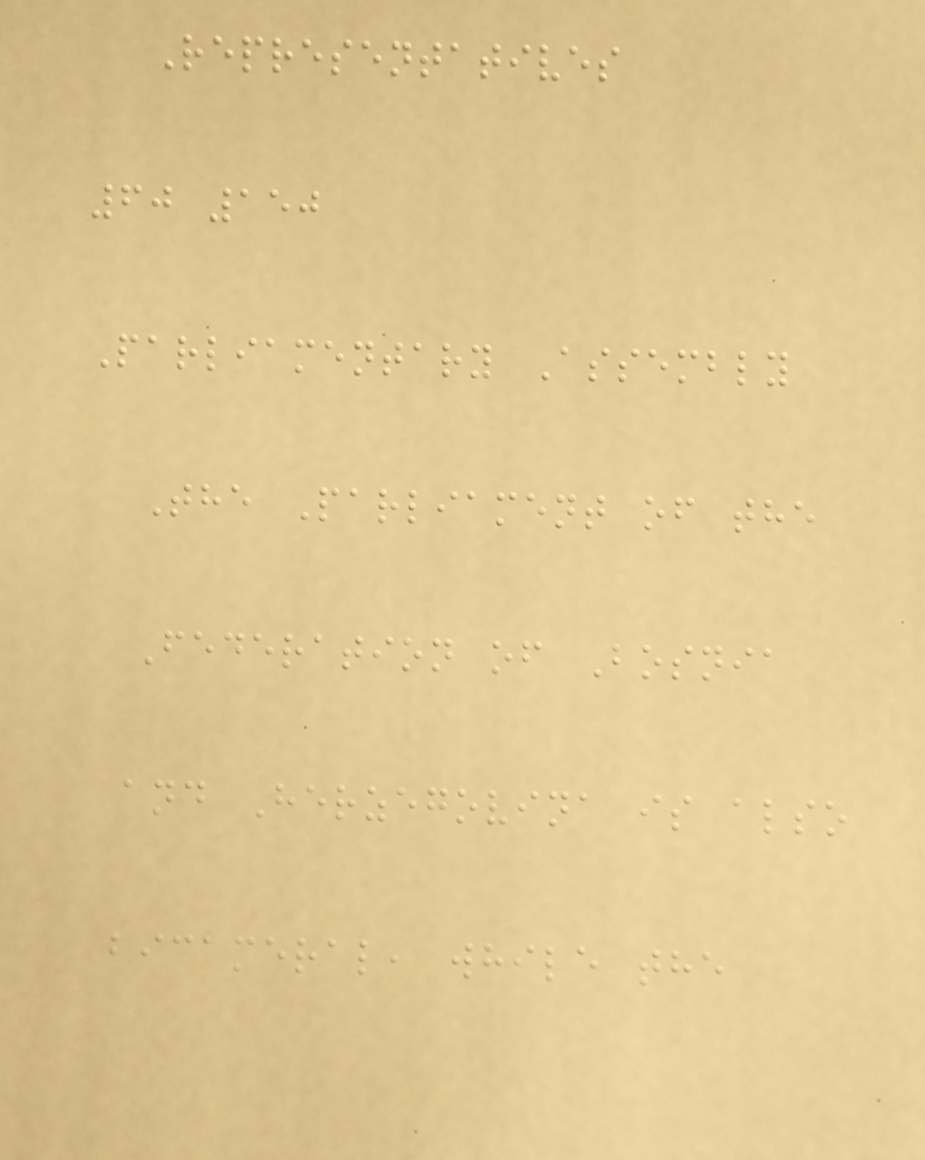Representatives
60 150
Parliamentary Assembly
The Parliament of the
Federation of Bosnia
and Herzegovina is also
bicameral, while the
